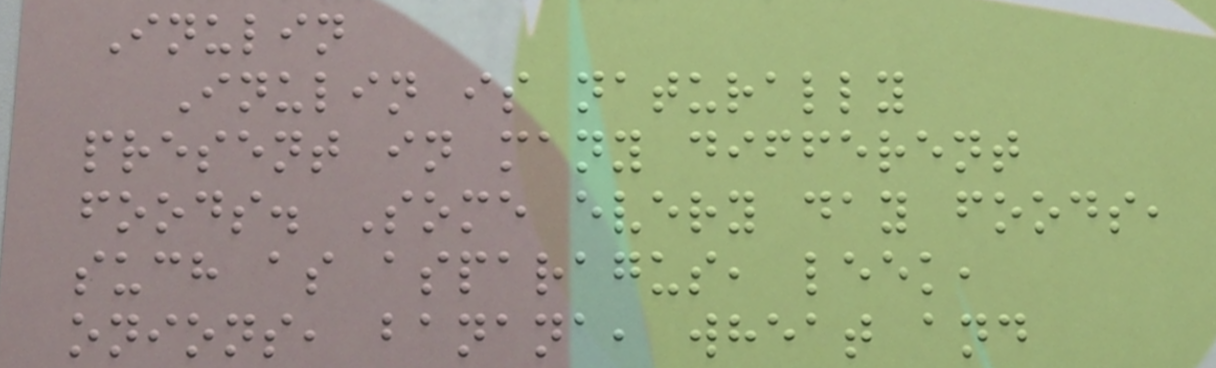Inulin
Inulin is naturally
present in many different
foods. Some every day foods,
such as asparagus, leek,
onions, banana, wheat and
